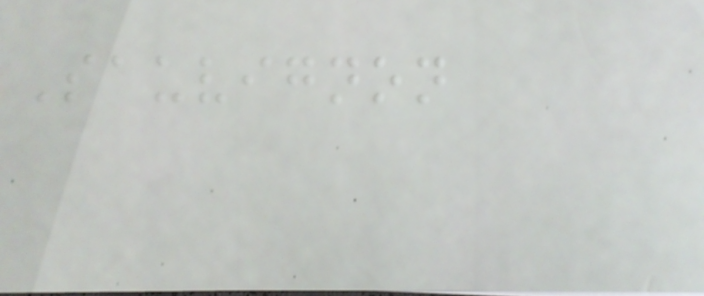Sauvignon
